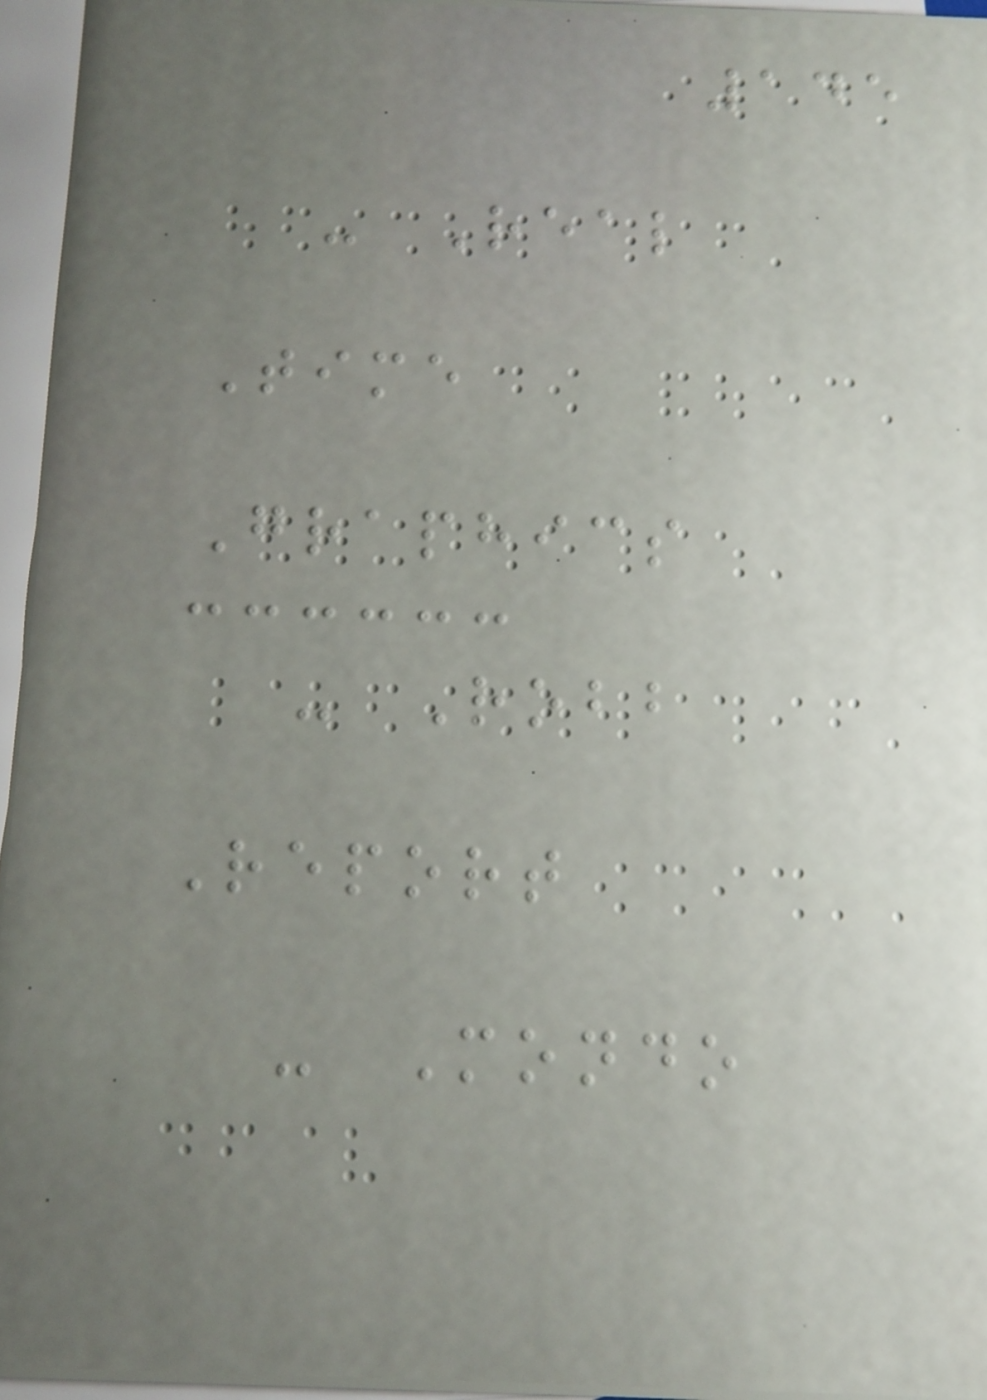145
- Real
Time
Graphics
- Robb
Report
- Mondo
